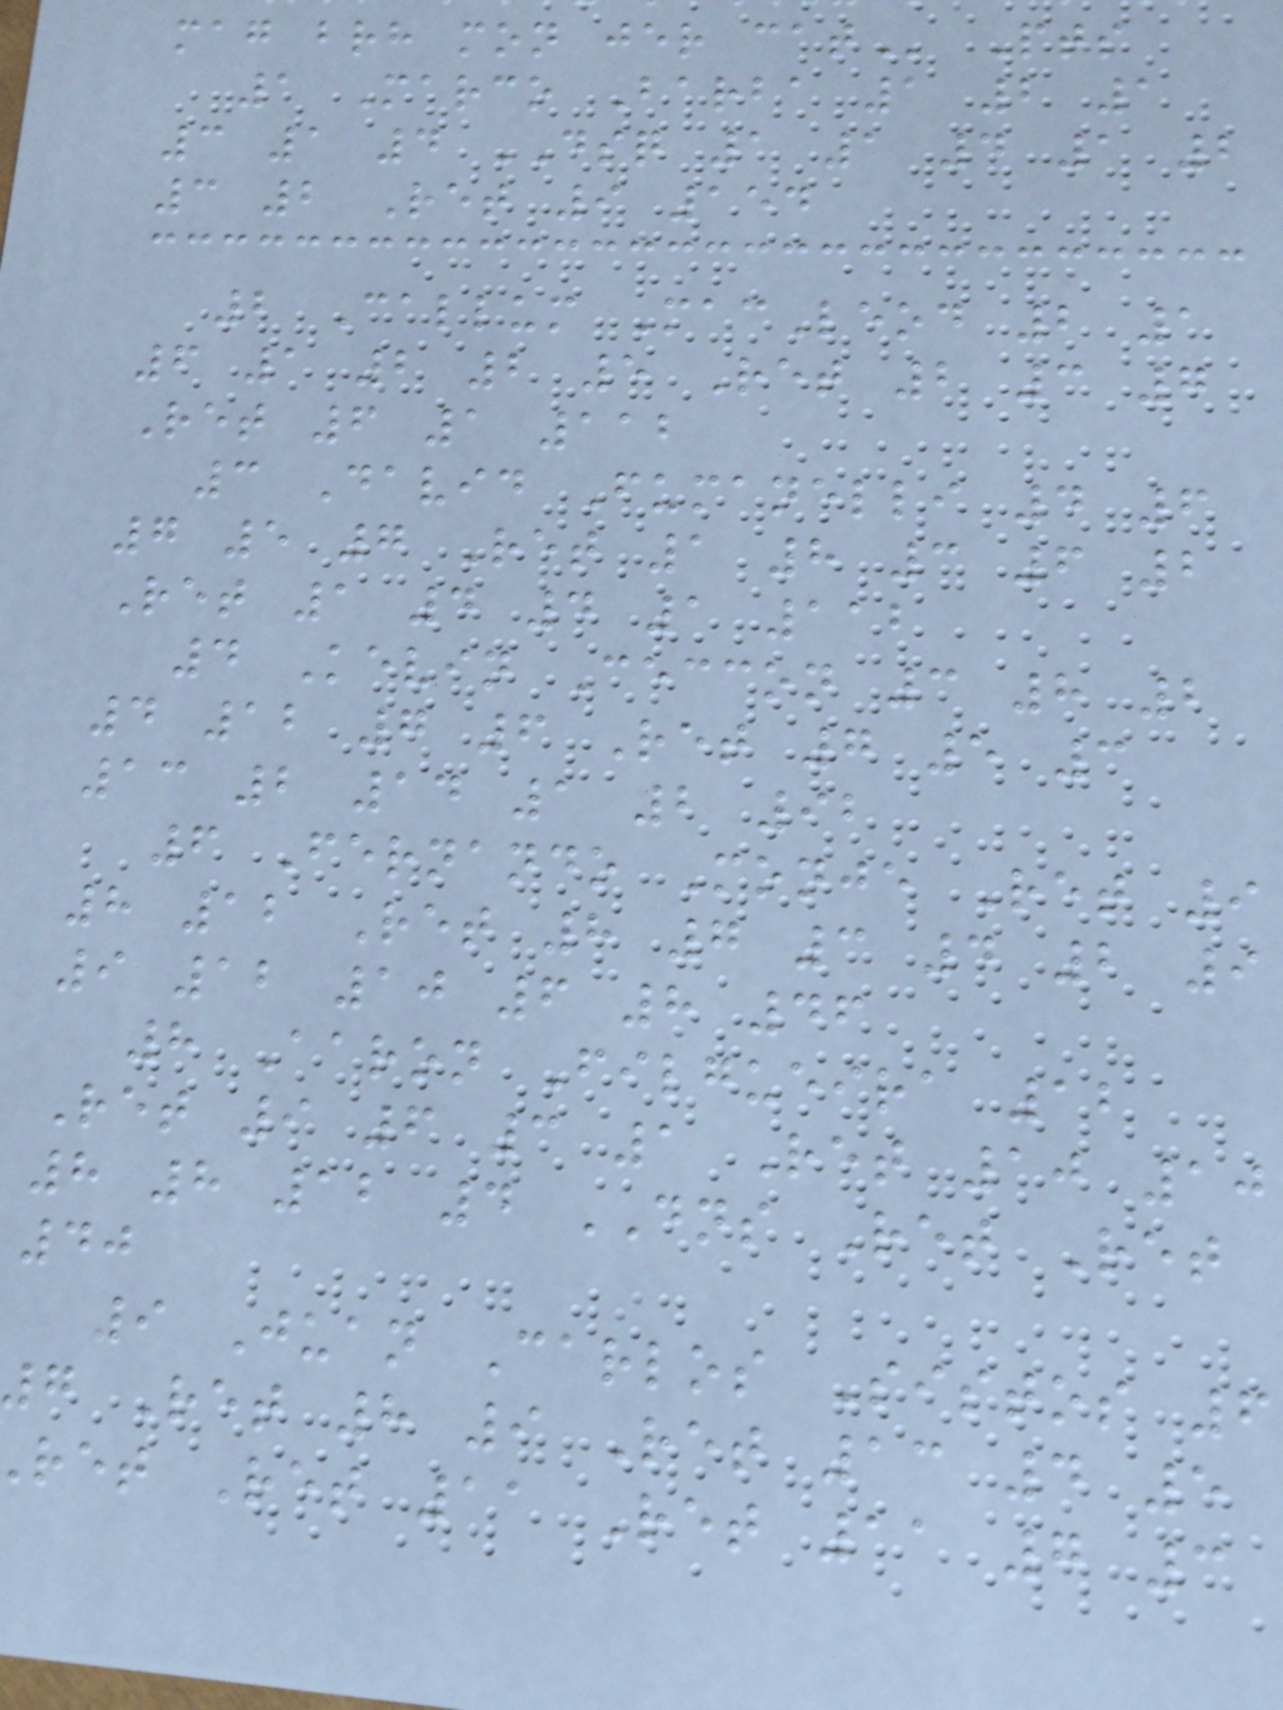mag brh mon jer
1 Marco Barba 1 2 1
3 1 4 DSQ 1 1 4 1 2
3 2 Ret 9 154
2 Callum MacLeod 2 1
6 1 2 2 5 Ret 2 3 7
Ret 6 1 112
3 David Fumanelli 4 6
7 5 7 Ret 1 8 3 6 2
Ret 1 4 4 1 112
4 Kevin Ceccon 3 8 2
4 12 7 6 Ret 7 5 3
13 2 14 1 2 92
6 Fernando Monje Ret 9
8 12 Ret 8 7 3 4 2 9
9 12 10 6 8 46
8 Aaron Filgueira 12
Ret 9 6 3 1 Ret 10 10
8 8 12 4 DNS Ret Ret
40
9 Juan Carlos Sistos 6
7 Ret 8 9 Ret 13 4 5
ret Ret 11 Ret 11 7 3
